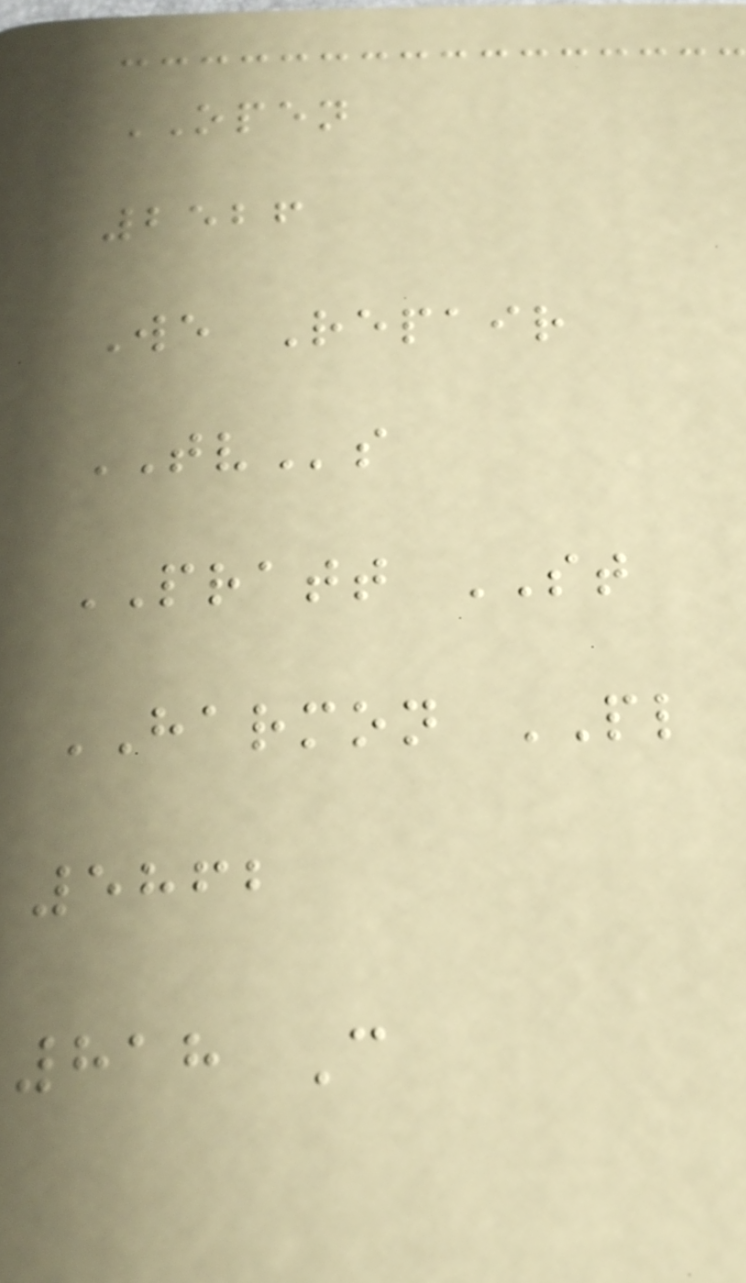OPEN
2526
We Repair
TVs
PRATT ST
HARMON PL
5862
818 C
